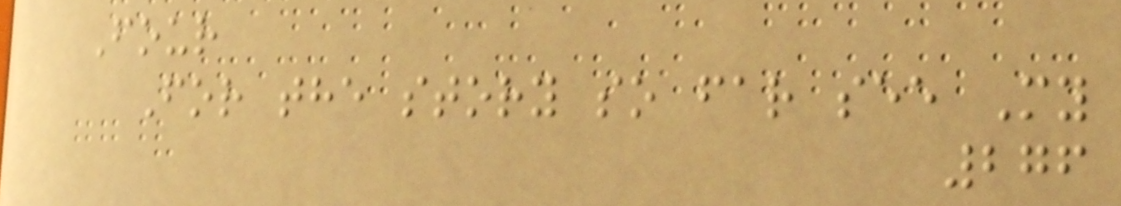Four
For the story so far see My
276
